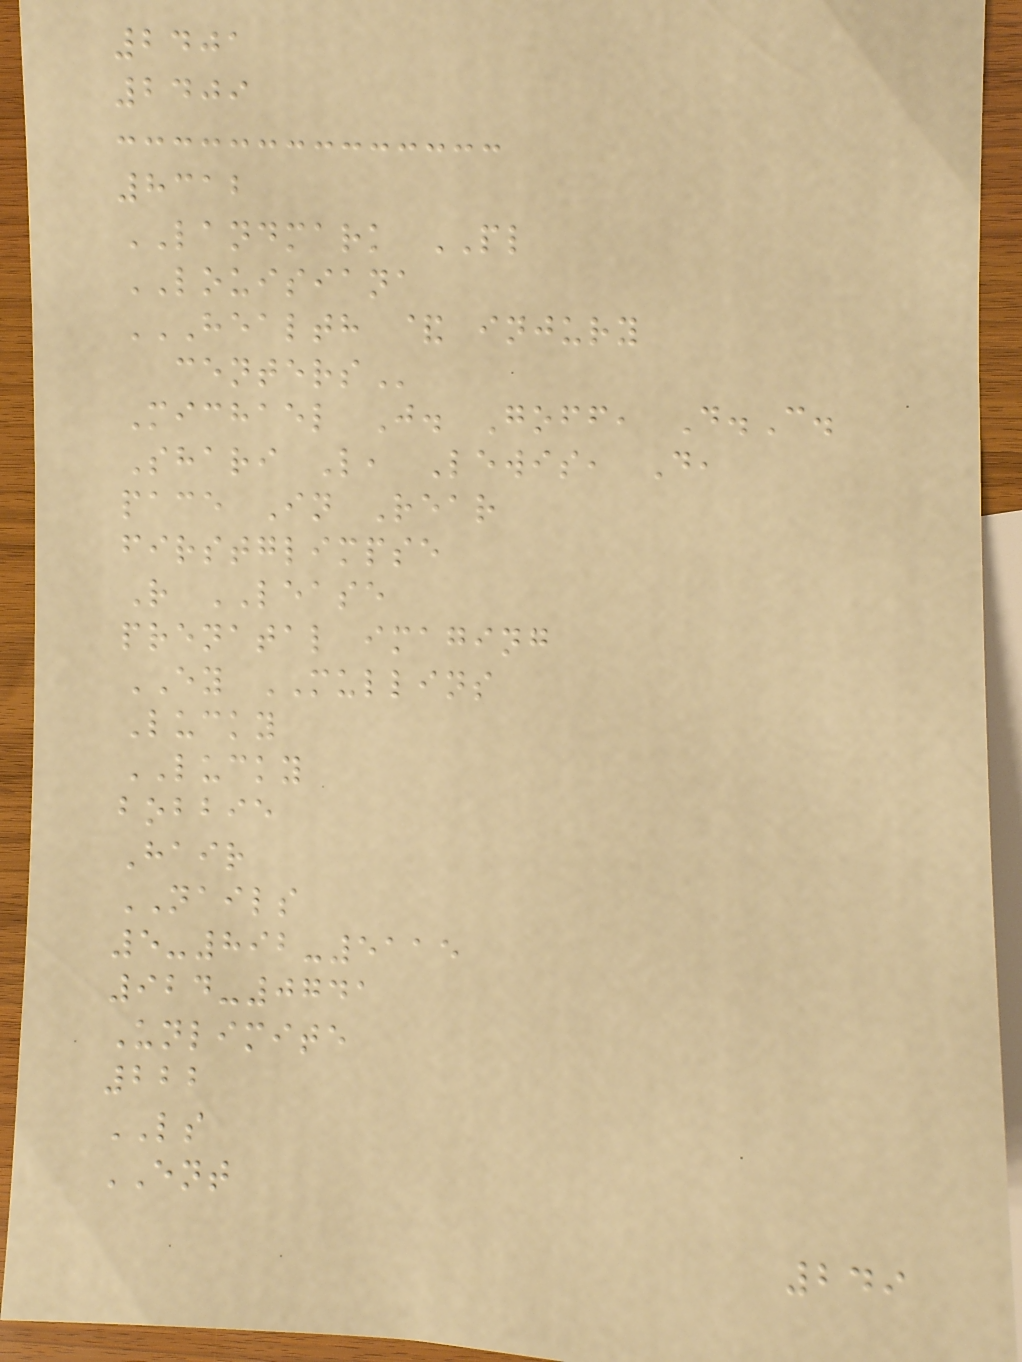2401
2409
8312
LANDMARK PL
LOUISIANA
HEALTH & INJURY
CENTERS
Michael J. Goff, D.C.
Shari L, Lewis, D,
pace In Rear
firstglimpse
R LEASE
prenatal imaging
EY MULLINS
Lucky
LUCKY
bobbie
Hair
NAILS
5-892-5115
924-0741
Unlimite
222
LS
ENT
249
